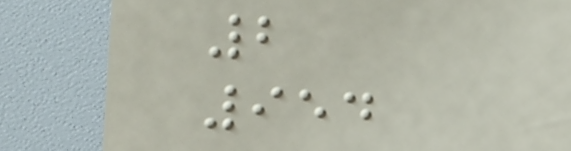2
954
